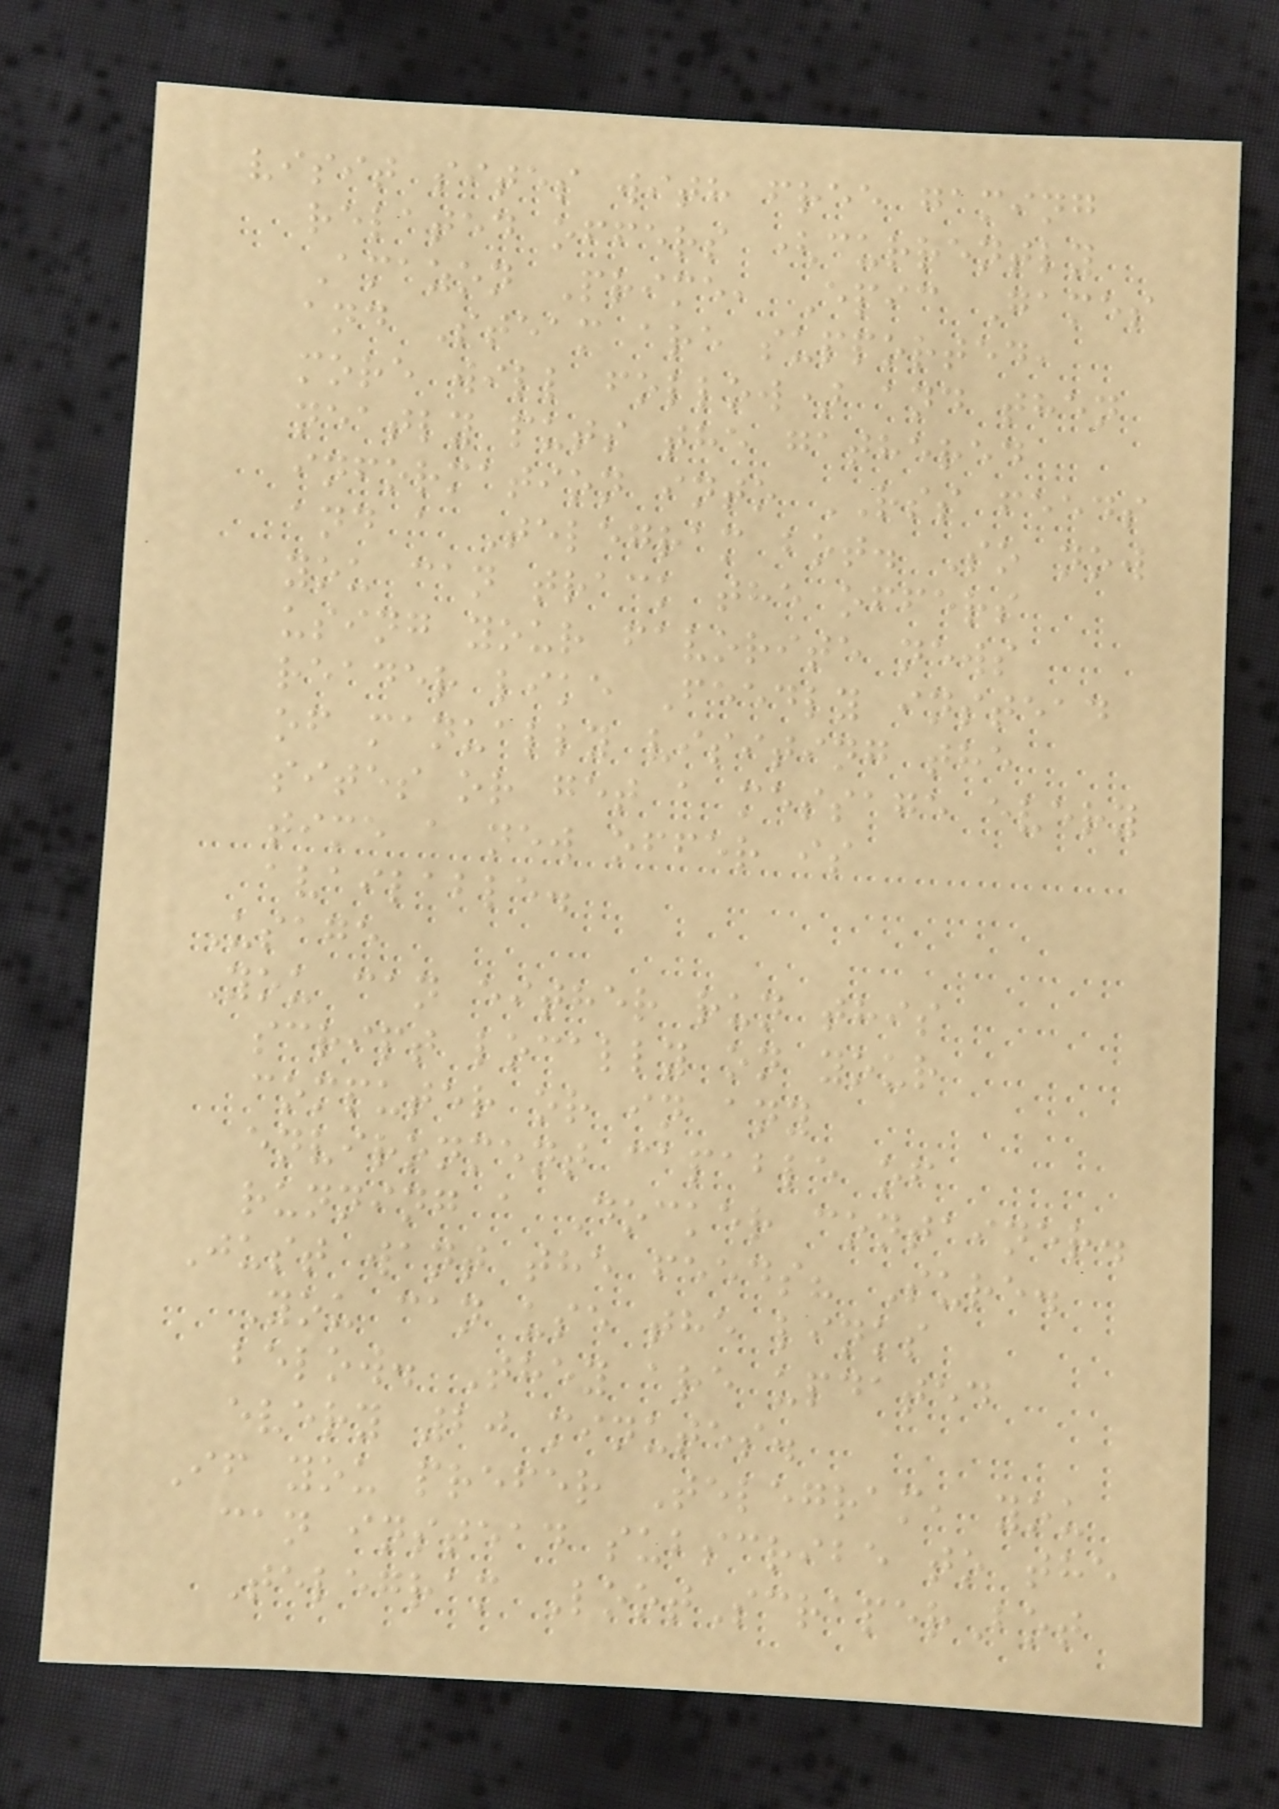visit sites with free gaming
related offers (currently
Amazon Prime, Epic Games
and Steam are supported,
more will follow) and then
neatly puts the gathered
information into RSS feeds
and a Telegram bot. So now
you can track the offers
using your favorite news
reader like Feedly instead
of manually visiting the
sites or get a message every
time a new offer is
available.
Usage
You can either run this
script locally on your
computer or in any
environment capable of
running a Docker container.
Just want the feeds? Sure.
You can use the links
below. They are updated
every 20 minutes.
If you prefer Telegram, you
can instead subscribe to the
Telegram LootScraperBot
